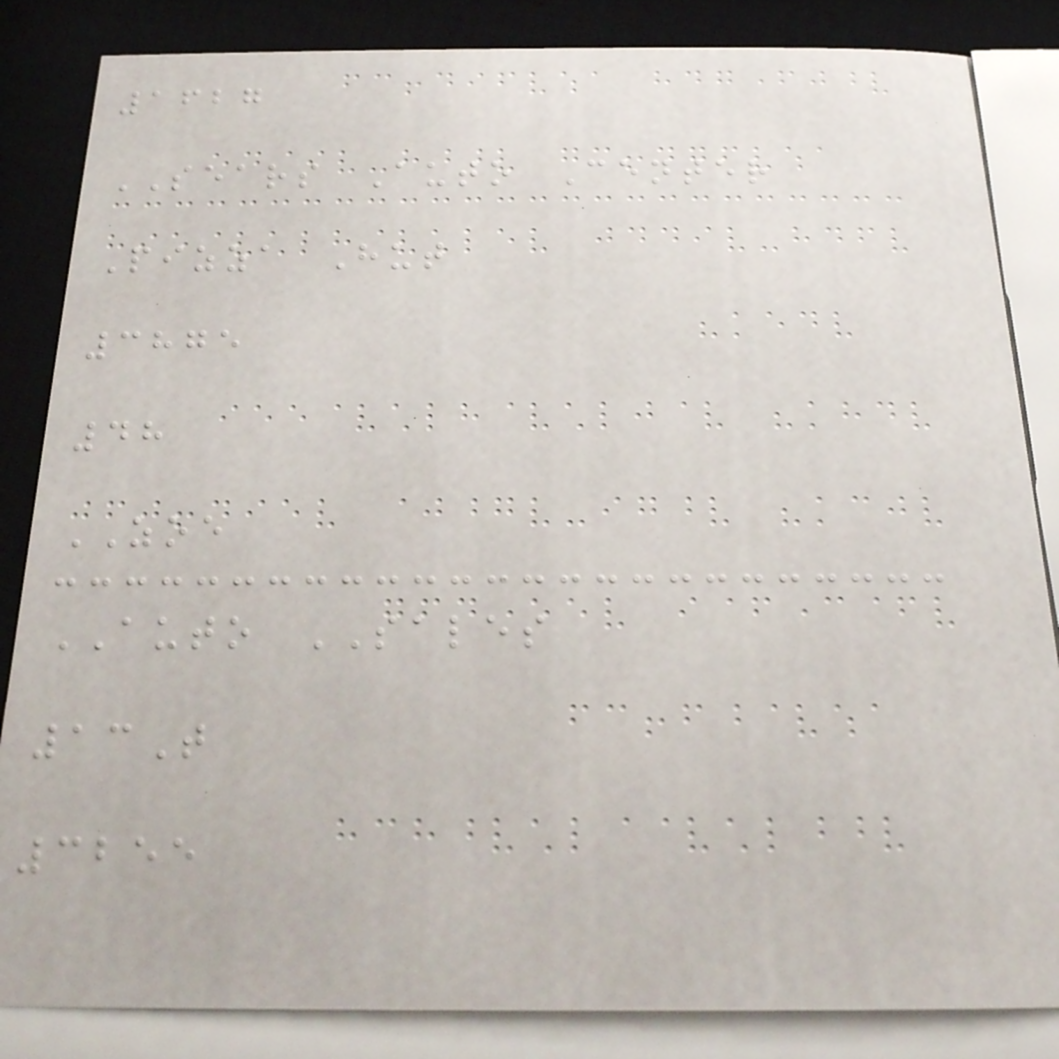1627
SEARS Auto Center
Pizza Hut
3875
48
ZOE
AUTO SALES
13T
3255
